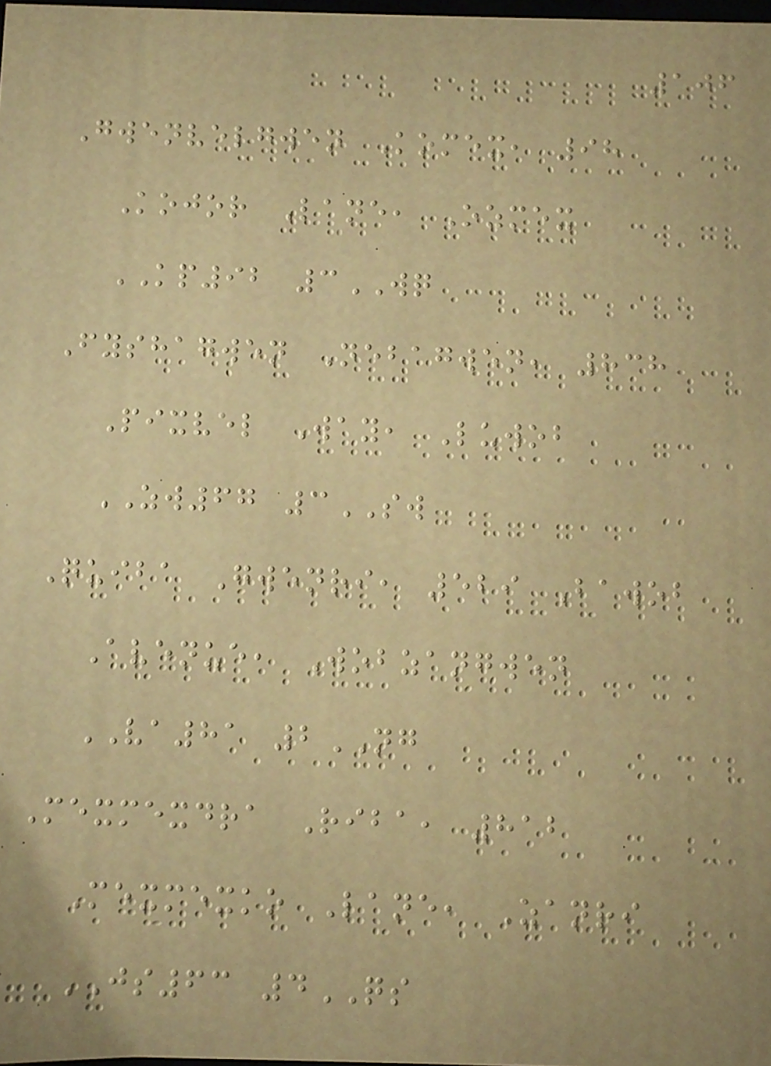106
Gwenvelgwen Komex, 98
Kojor Lane, Ozmex
KP92 3WQ
Fyshagwen Nebagwen, 838
Pixvel Way, Luwob
ZW67 3SW
Quiba Gwenri, 529 Bawob
Avenue, Wobzangwen
VA81 2NG
Mexmexdra Riba, 812
Mexmexko Lane, Zanri
JS63 4QS
